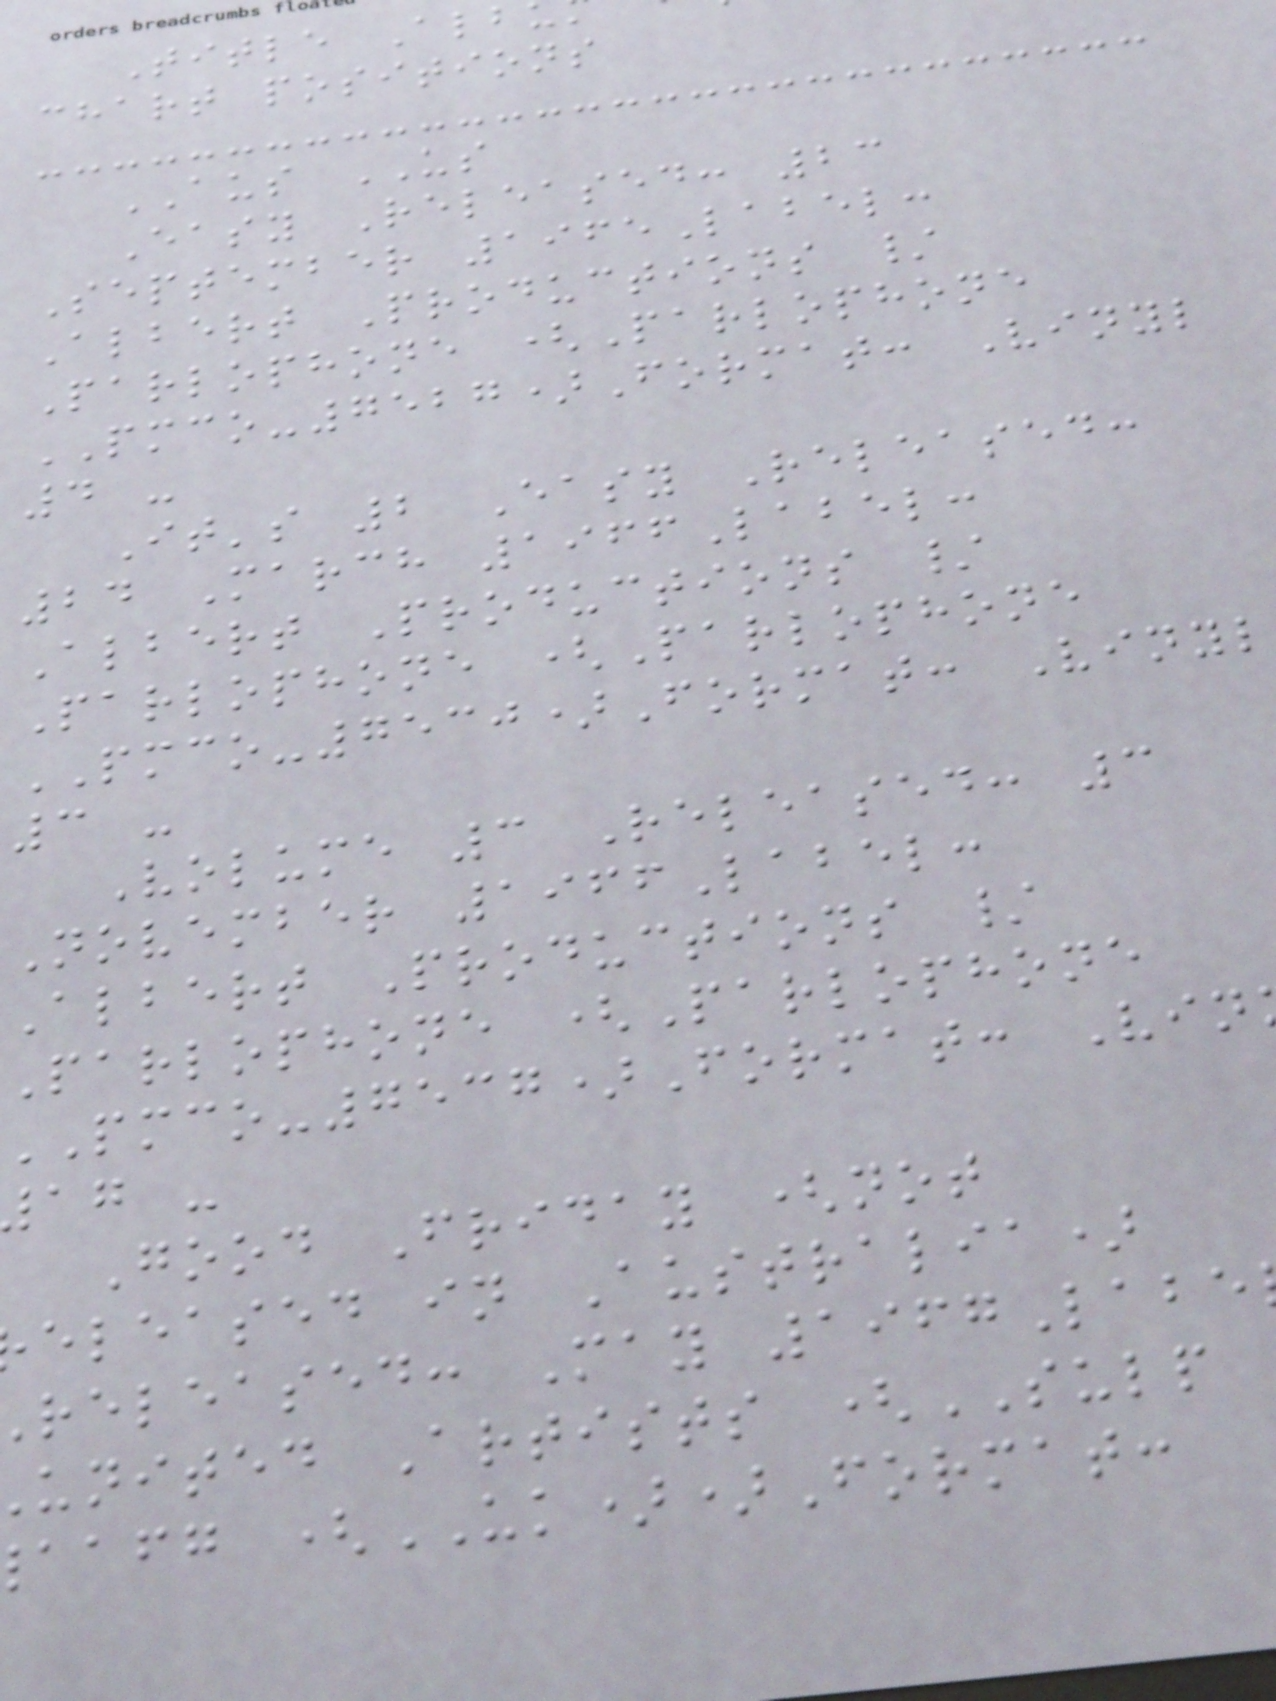Title Alb
chart positions
AUS US
Easy Released: 23
September 1965Label:
Albert Productions /
Parlophone (Parlophone
PMCO-7527)Format: Vinyl
4 -
It's 2 Easy Released:
24 March 1966Label:
Albert Productions /
Parlophone (Parlophone
PMCO-7530)Format: Vinyl
3 -
Volume 3 Released: 3
November 1966Label:
Albert Productions /
Parlophone (Parlophone
PMCO-7537)Format: Vin
ag -
Good Friday (not
eleased in Australia)
released: May 1967Labe
united Artists (SULP
aafg (UK))Format:
